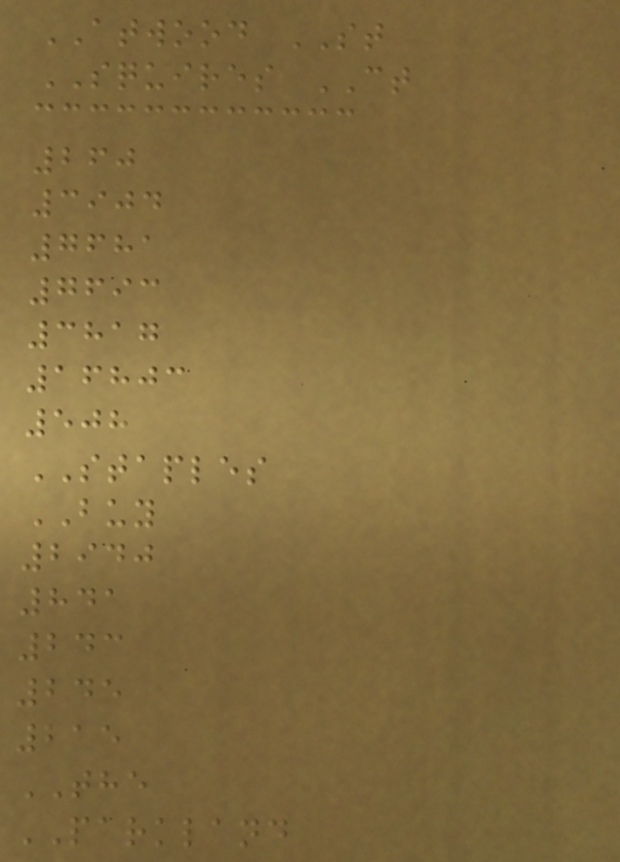ATWOOD ST
SQUIRES CT
260
3904
7681
7693
3817
16803
508
STAPLES
BUY
2940
841
243
245
215
THE
PARKLAND
